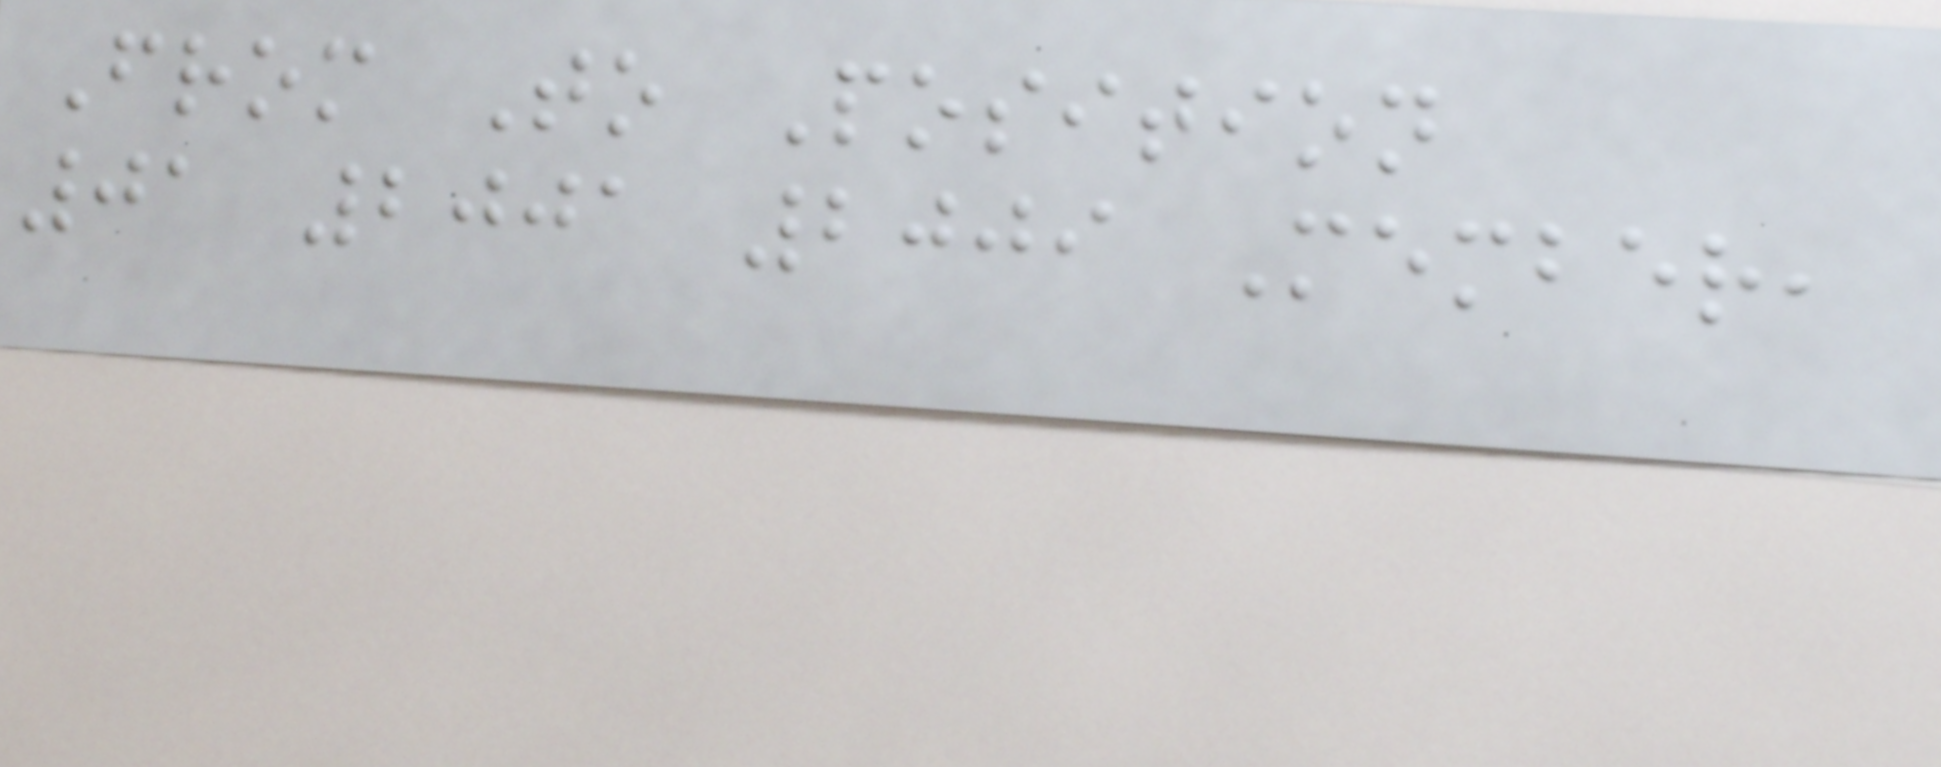From To Position
01 2001 2009 Member,
